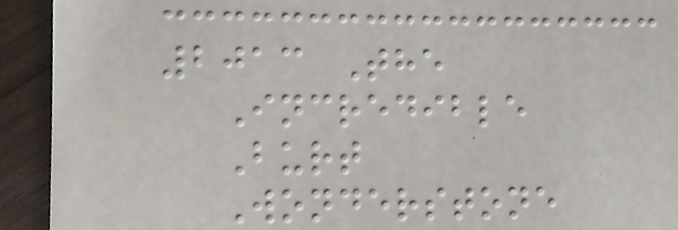2013 The
Incredible
Burt
Wonderstone
